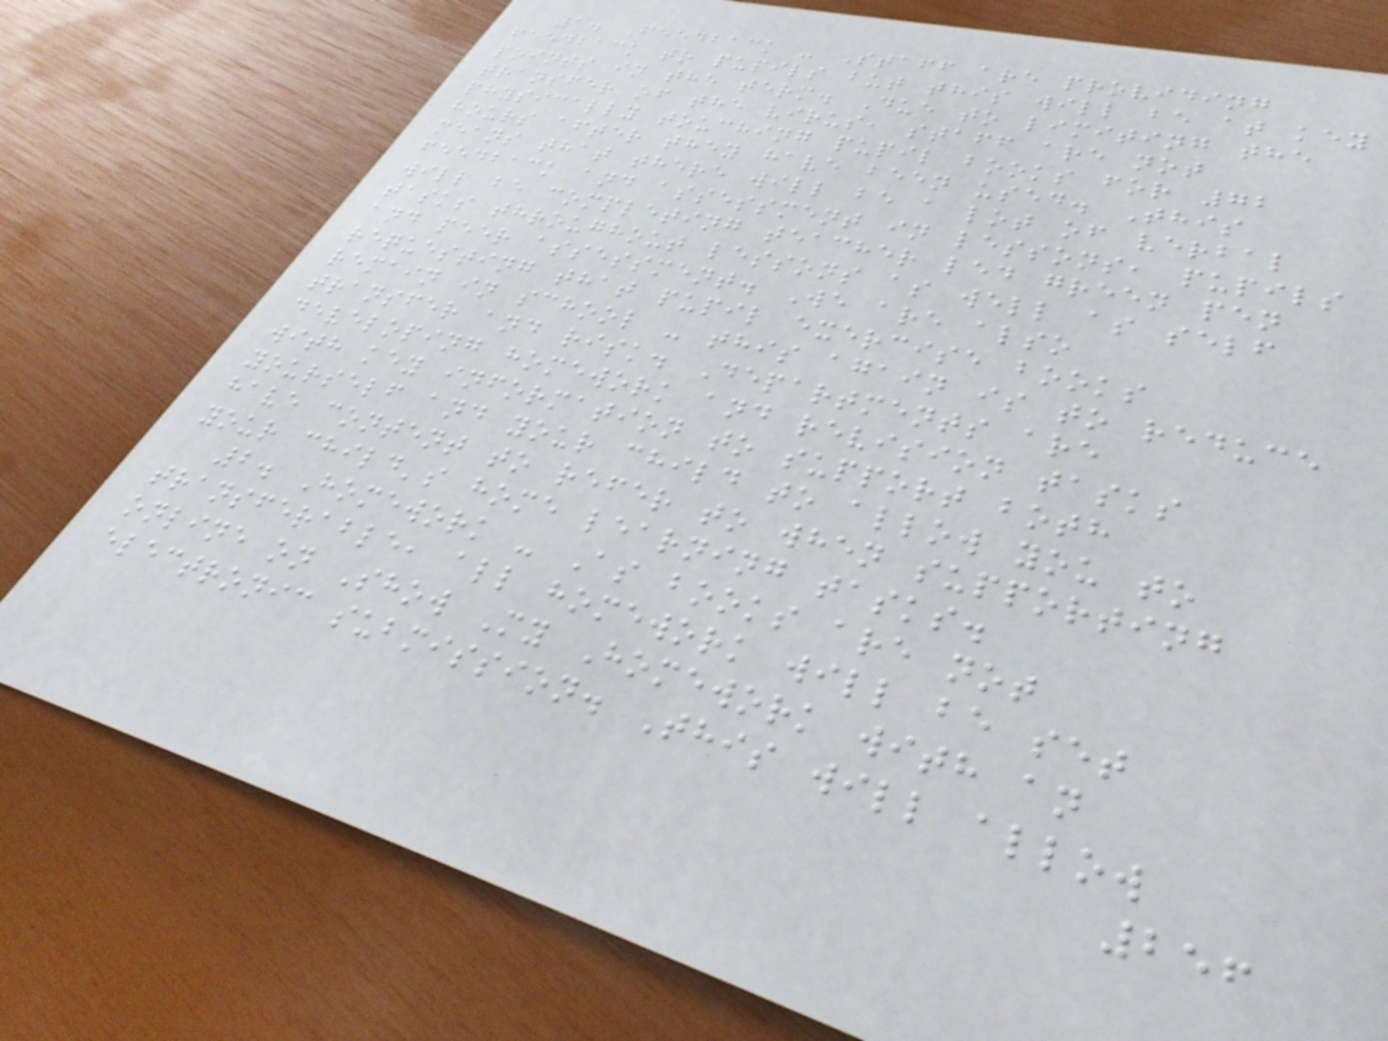1. Feedback - Staff are providing
feedback to pupils but this will be at key
points in the term. Due to limiting the
transfer of the virus, staff are not
physically touching pupil books for 72
hours after they have been used. This
means that there will be a lot of verbal
feedback and assessment in lessons, pupils
will be completing teacher led green pen
tasks throughout lessons as well as self
and peer assessment. We are also
requesting that pupil exercise books
remain in school - this again is to reduce
transfer and risk. Departments are
developing homework and revision tasks
with key information to support both
yourself and your child to allow you to
have content to refer to when supporting
your child's home learning tasks.
2. Homework - As books are not
transferable, all homework will be set
online on Show My Homework with an
electronic submission. This will allow
256
